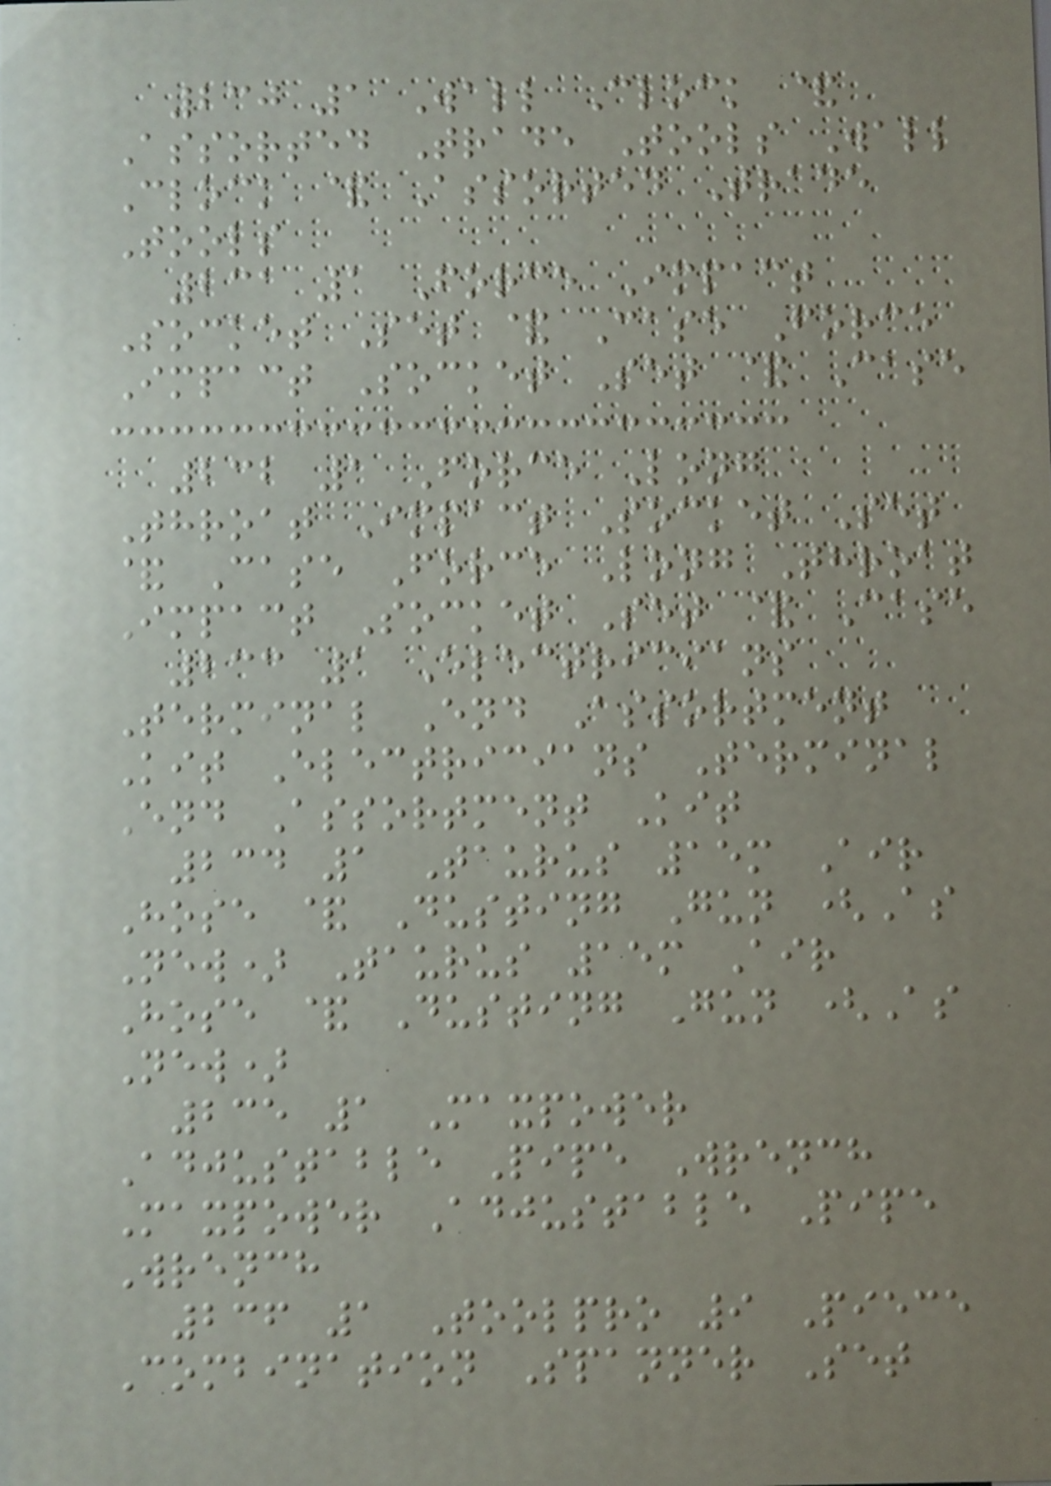230 1 Wall Clock &
Assorted Trade Tools Wall
Clock & Assorted Trade
Tools
231 1 Force Impact
Socket Set & Case Force
Impact Socket Set & Case
232 1 Force Long
Throat Impact Socket Set
& Case Force Long Throat
Impact Socket Set & Case
233 1 Electricians
Terminal End Assortment
Kit Electricians Terminal
End Assortment Kit
234 1 Taurus 15m Air
Hose & Dusting Gun (As
New) Taurus 15m Air
Hose & Dusting Gun (As
New)
235 1 Maxpower
Adjustable Pipe Wrench
Maxpower Adjustable Pipe
Wrench
236 1 Toolpro 9 Piece
Combination Spanner Set
